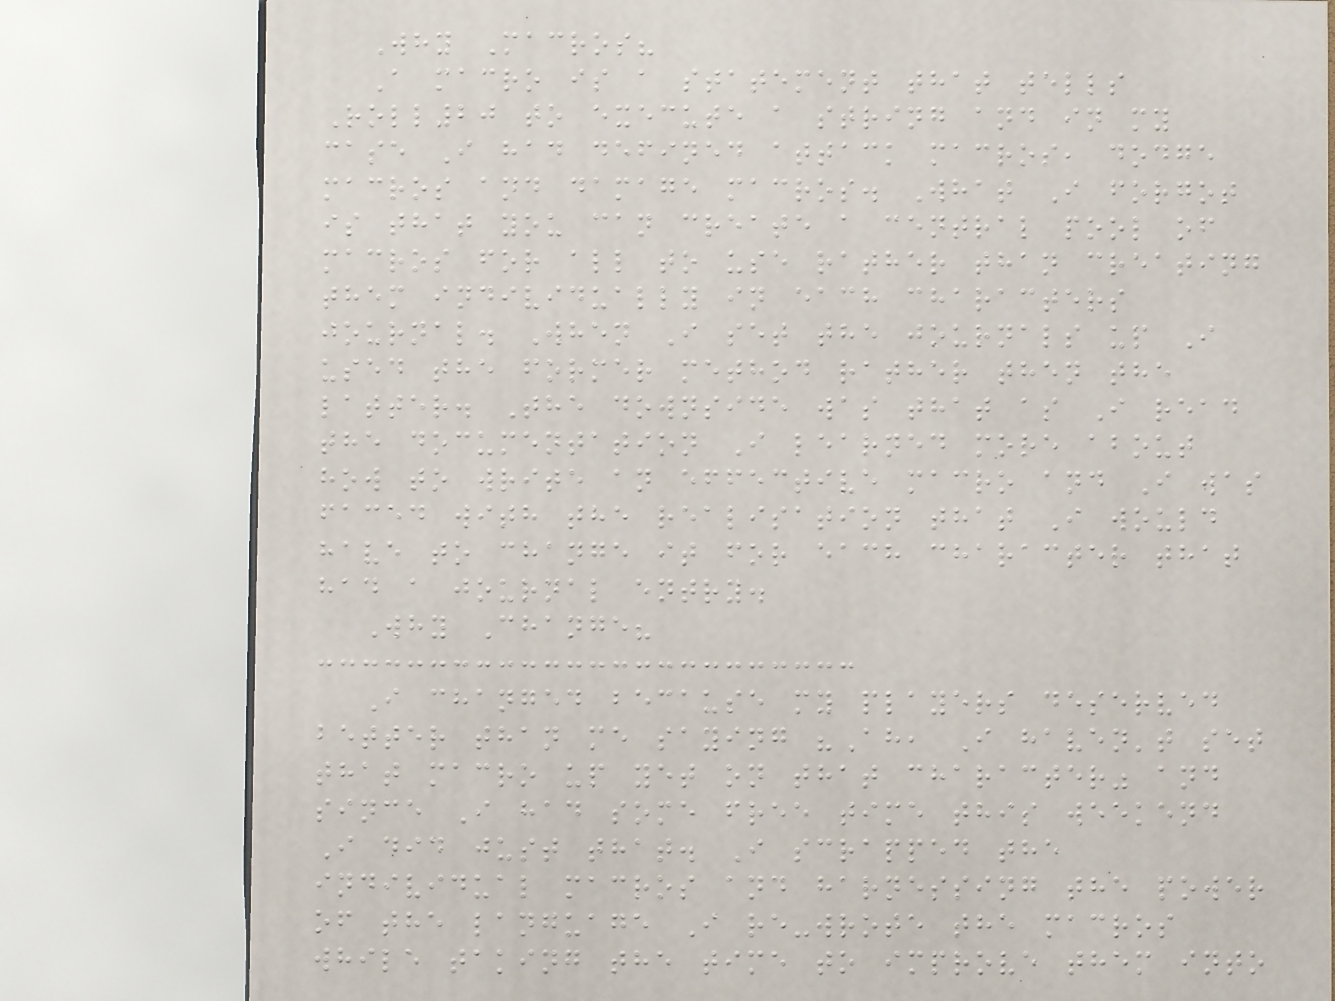Why Macros?
A macro is a statement that tells
Roll20 to execute a string and in my
case I had defined attack macros, dodge
macros and damage macros. What I forgot
is that you can create a central pool of
macros for all to use rather than creating
them individually in each characters
journal. When I set the journals up I
used the former method rather then the
latter. The downside was that as I read
the documentation I learned more about
how to write an effective macro and I was
faced with the realisation that I would
have to change it for each character that
had a journal entry.
Why Change?
I changed because my players deserved
better than me saying "Ah, I haven't set
that macro up yet on that character" and
since I had some free time this weekend
I did just that. I scrapped the
individual macros and harnessing the power
of the language I re-wrote the macros
while taking the time to improve them into
